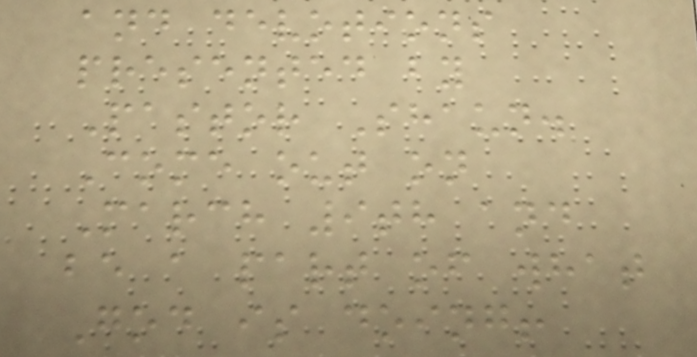and devotions
presented by
Pastor Shaun.
Come out on
March 9th and
be a part of what
God is doing!
